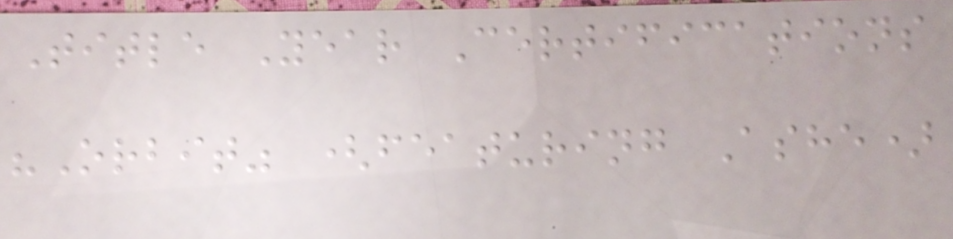Title Year Certifications
"Orbit" (featuring Ashe)
